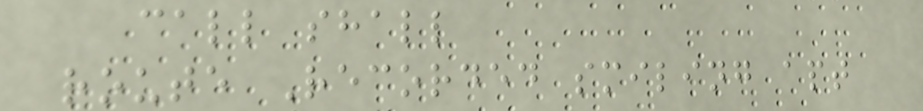call shall
route Recorded smiling apt
